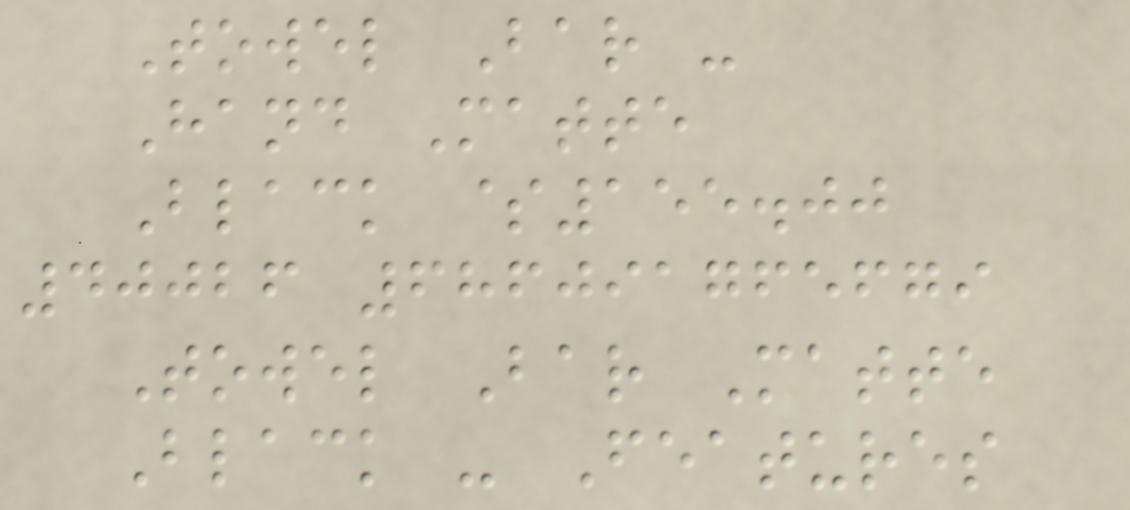Towel Bar -
Hand Matte
Black $155.00
40026 686091765679
Towel Bar Matte
Black - Features
